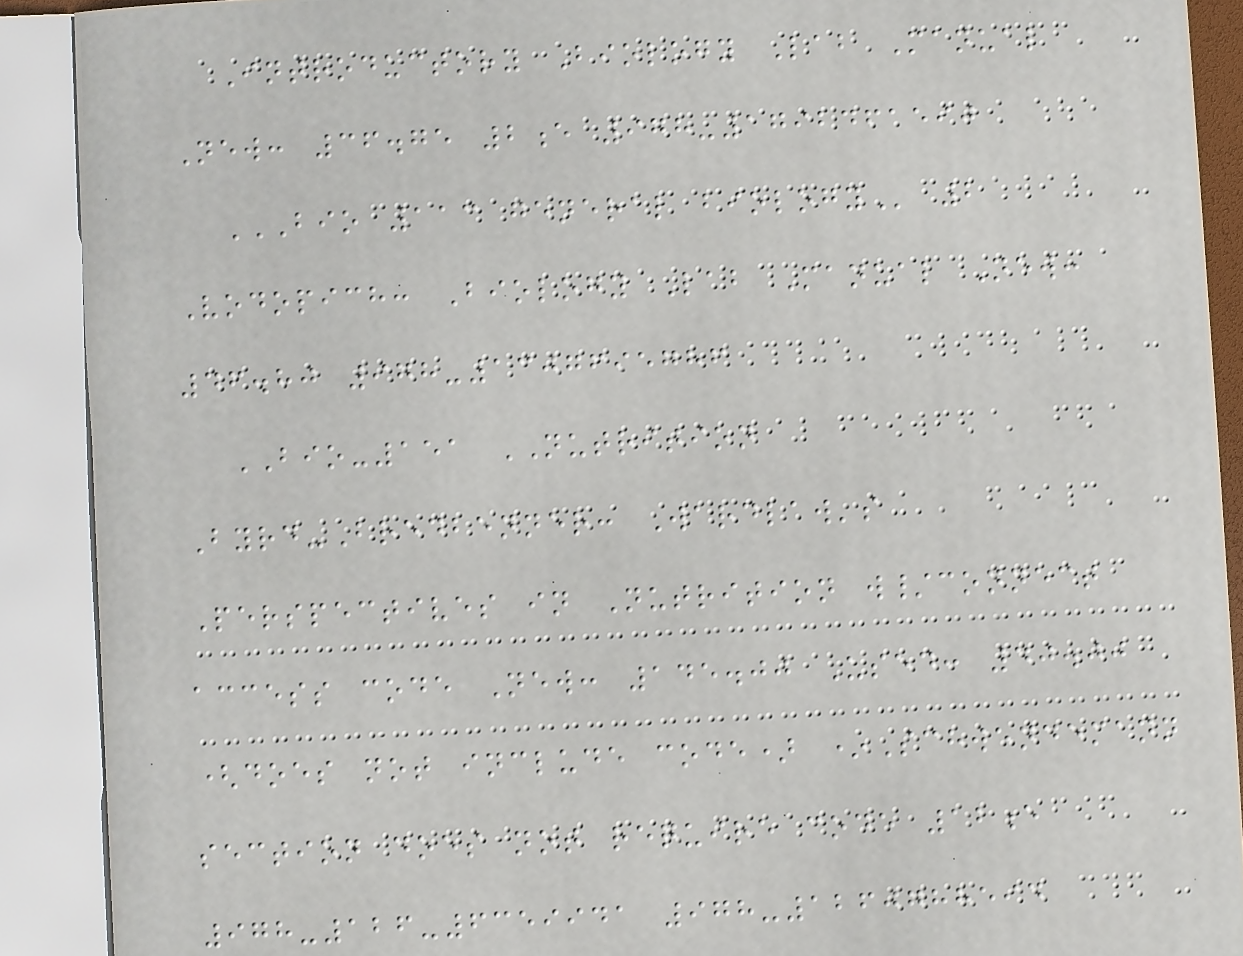Introductory Biology Lab Manual
New: 36.75 2e 978-1792461590
BIO 113 GENERAL BIOLOGY 2
Vodopich: Biology Lab Manual New:
46.80 978-1307695786
BIO-151 NUTRITION
Byrd-Bredbenner: Wardlaw's
Perspectives in Nutrition w/connect
access code New: 145.00 Used: 40.00
(does not include code) *Schwendemann
section does not require code 12e
978-126-6359941 978-1260788594
